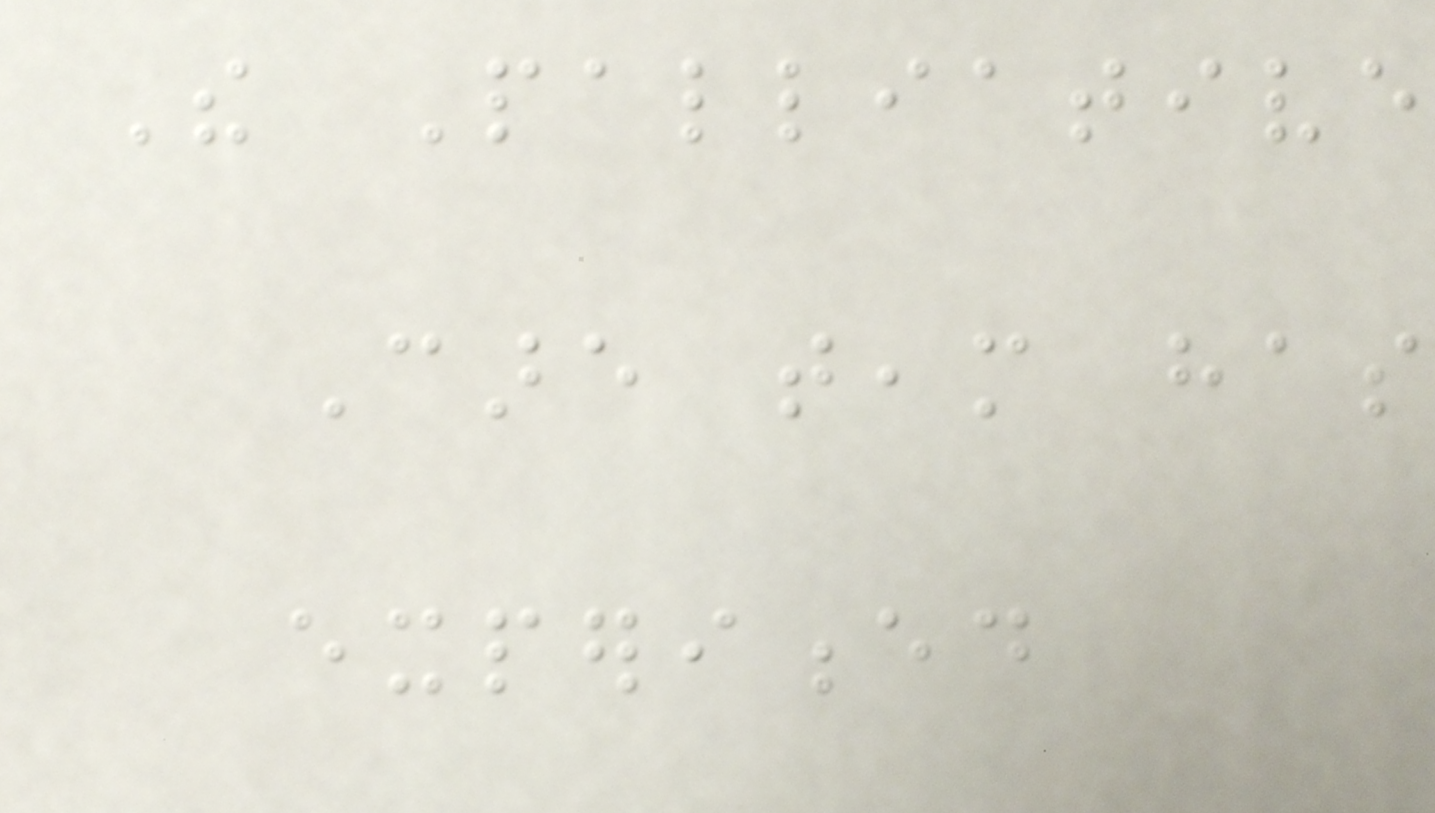The Palliative
Care team has
experienced
